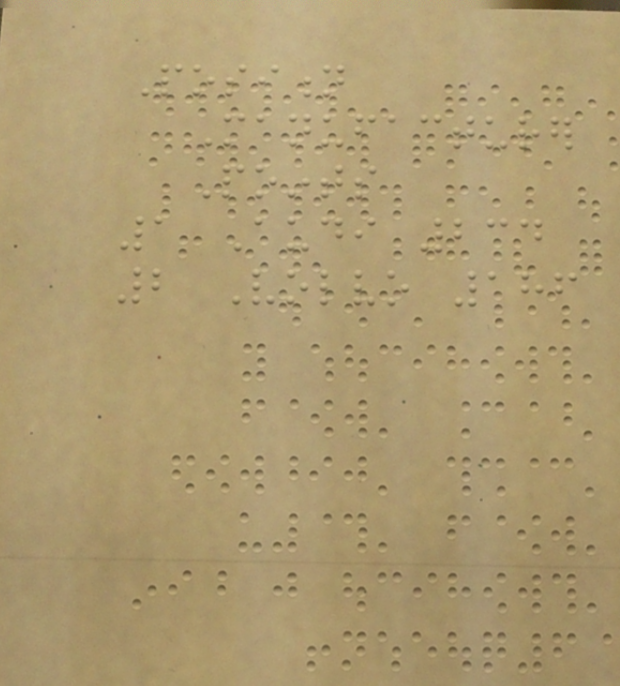Position
Manufacturer
Points
1 Audi 234
2 Volvo 186
